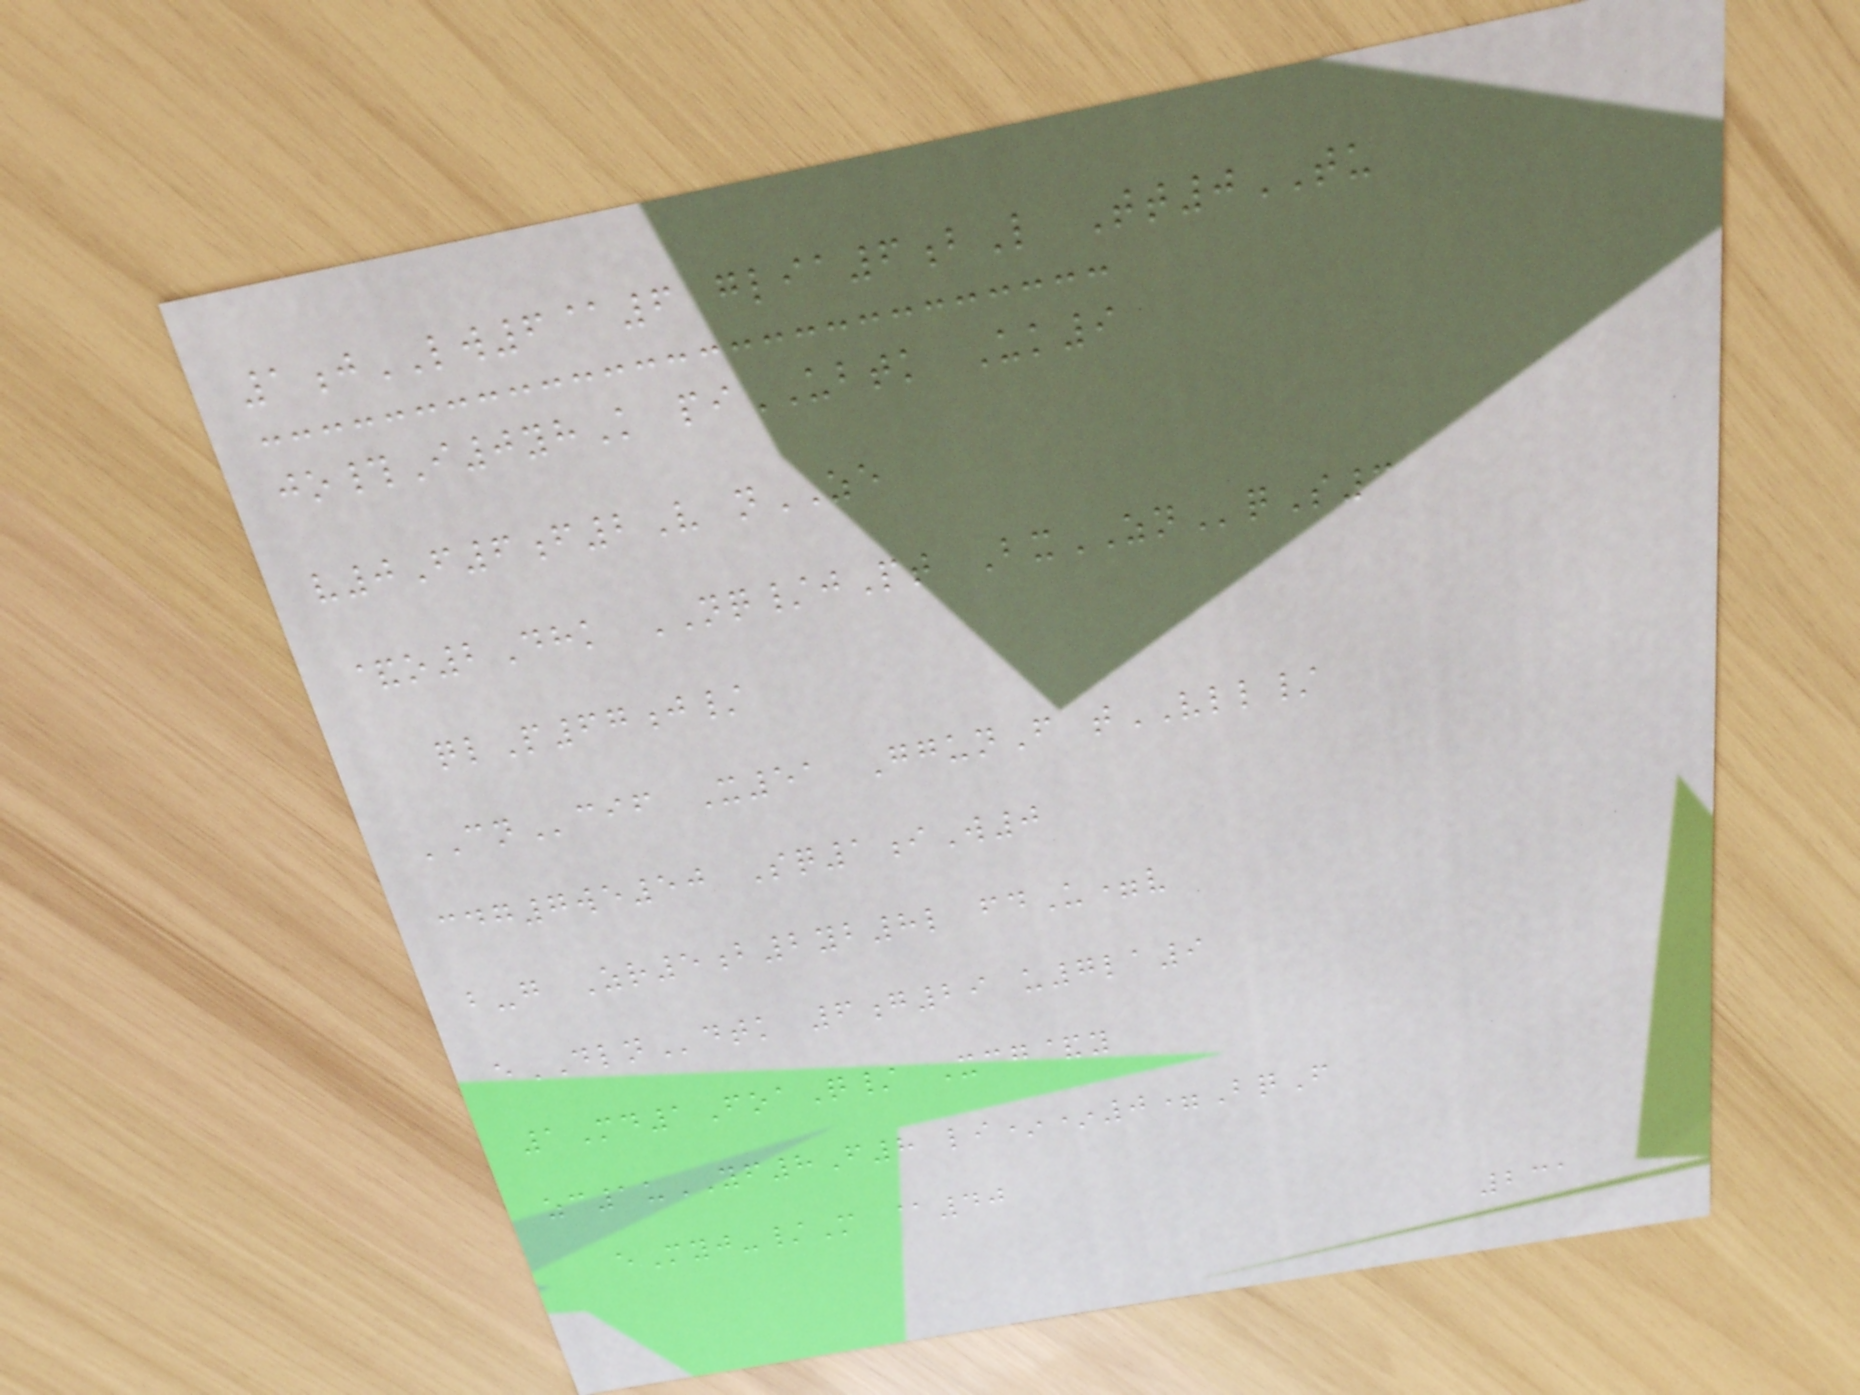1jLW6@6 glia6bL Tt0TU
jo#I0yhK piUBTK Uk9
v0F6f2V nZE
&o2Dhk NQ/jPt BxZNqS3
qlP67j/
CNcif X51 GgunF tVLL/
cdg7we50 Sq1iW0
b-g Zr5b2yb8l fdU=v
eDLNdtk 6g29 u7la9
1Md1FoaQ/ Xcg&y
zc1uYF8F8 li**0=BqF
eMyj-/M @40
231
